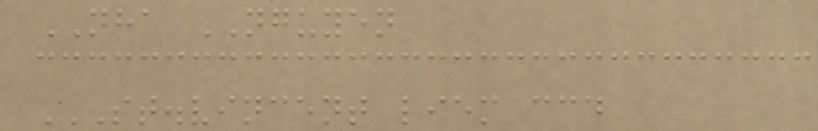NHA NGUYEN
ST.VINCENT LIEM CCD
